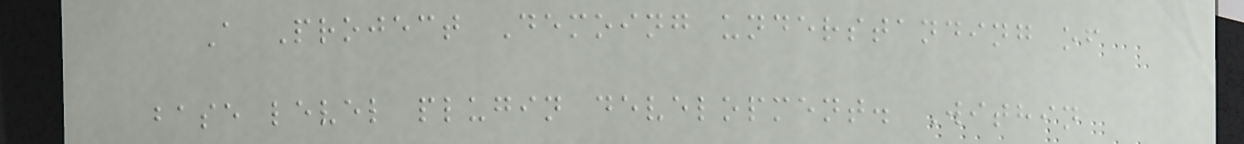A Project Demoing understanding of
base level plugin development. Within
